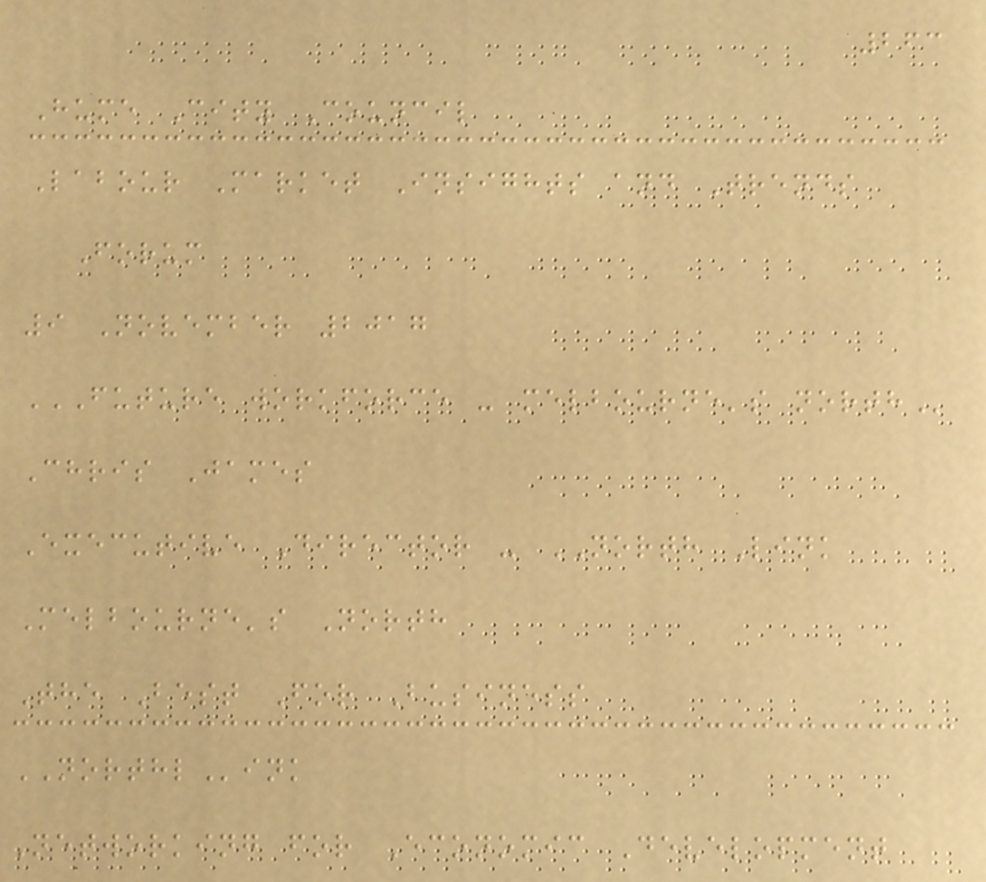263
Hume City Council
Labour Market Insights and Trends
Forum
9 November 2017
FUTURE WORKFORCE - MELBOURNE'S NORTH
Chris James
Executive Director - NORTH Link
Melbourne's North
The Best For Business
NORTHLink
Networking for Economic Development
